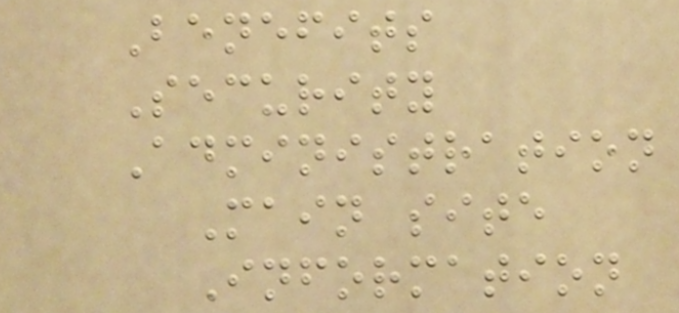Benefits
Security
Administration
Main site
Information
